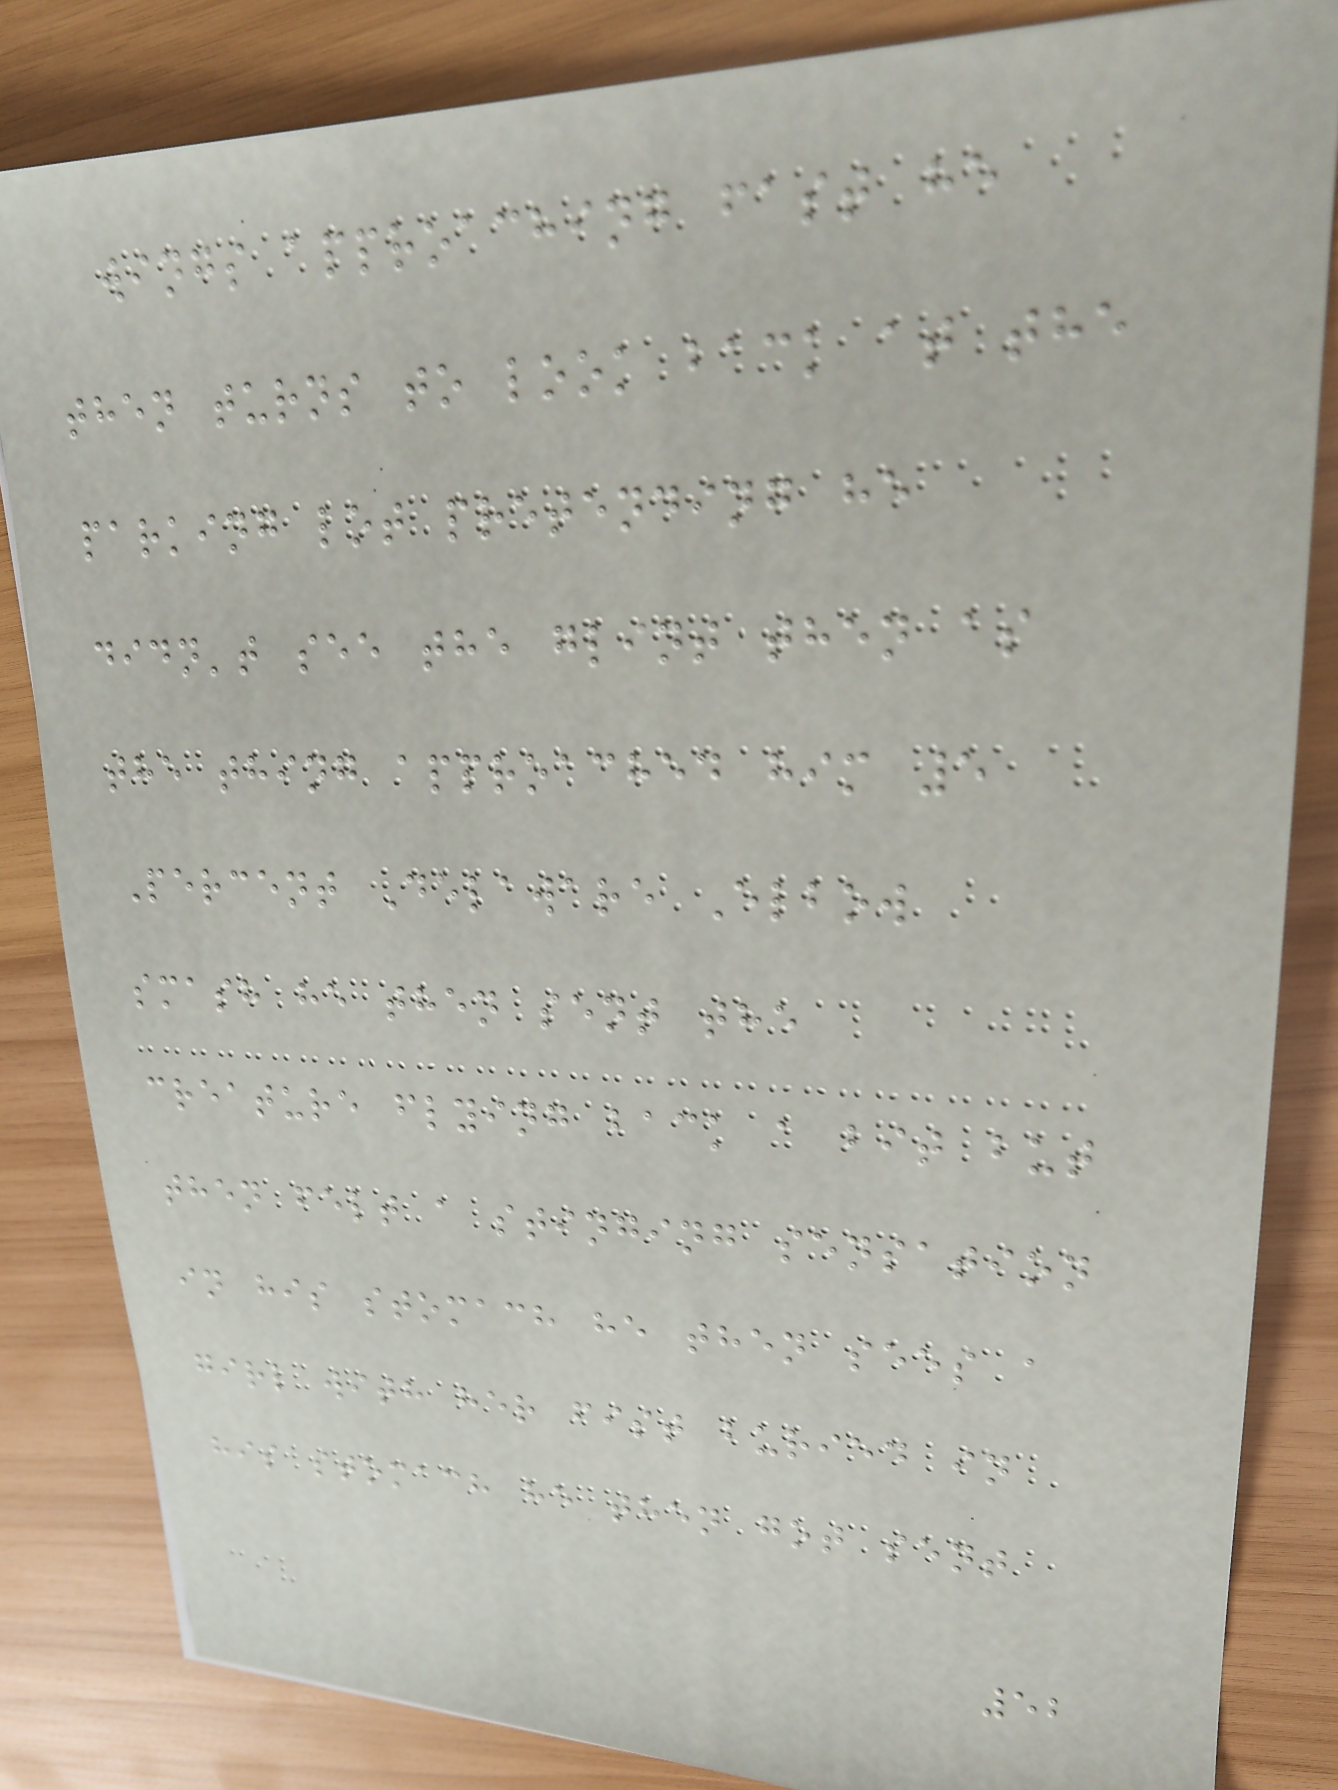wings approaching fast he
then turns to look back at the
parking lot pretending he
didn't see the glint then as
the thing approached him 5
Percent Delaware Elbow
smash he then sent the
creature flying back a bit but
then felt a stinging sensation
in his stomach he then sees a
girl with her fist buried in
his stomach he then got sent
52
